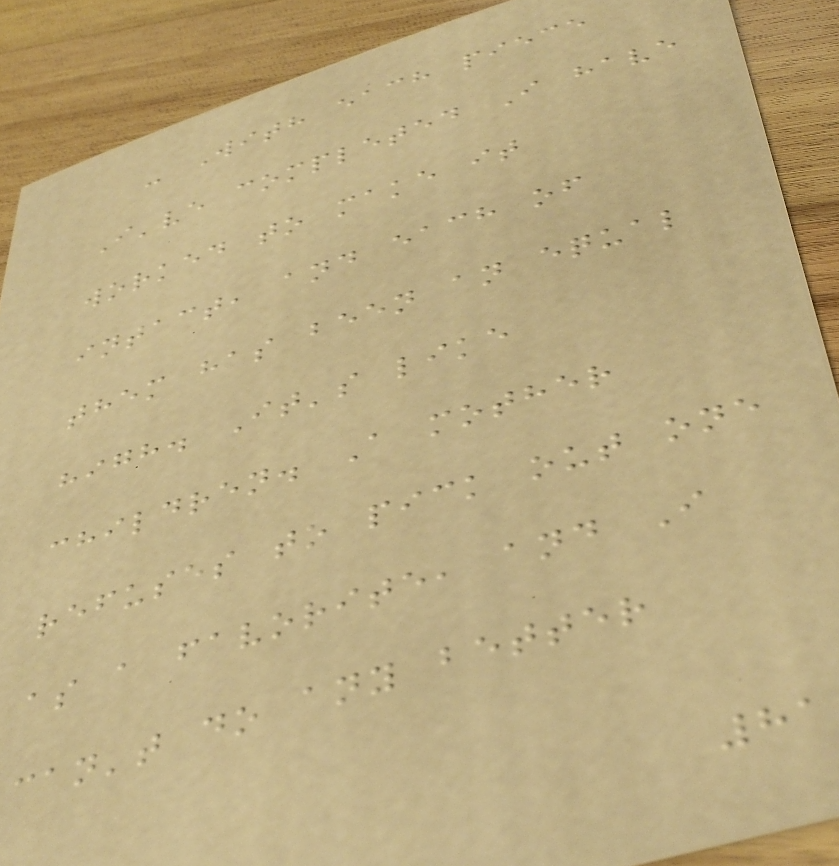- With each piece
I've completed I have
worked to make it
intact, and each of
them has been an equal
high. It's like
children. A mother
refuses to pick out one
as a favorite, and I
can't do any better
81
